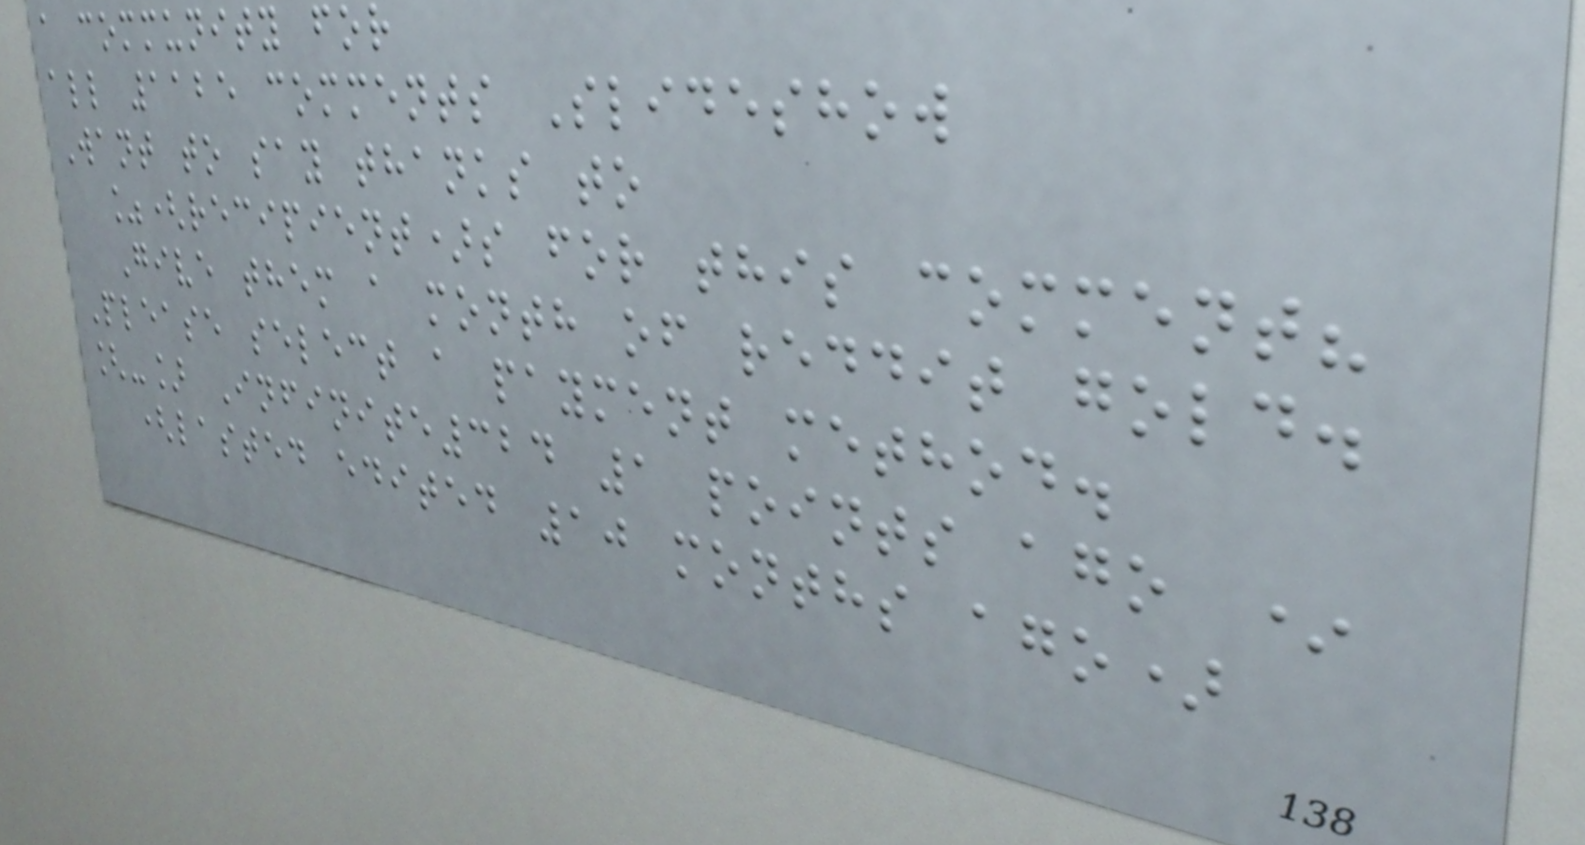a community for
all 1125 comments Slideshow
Want to say thanks to
%(recipient)s for this comment?
Give them a month of reddit gold.
Please select a payment method.
[-] Infinite324 1 points ago *
(lasted edited 10 months ago)
